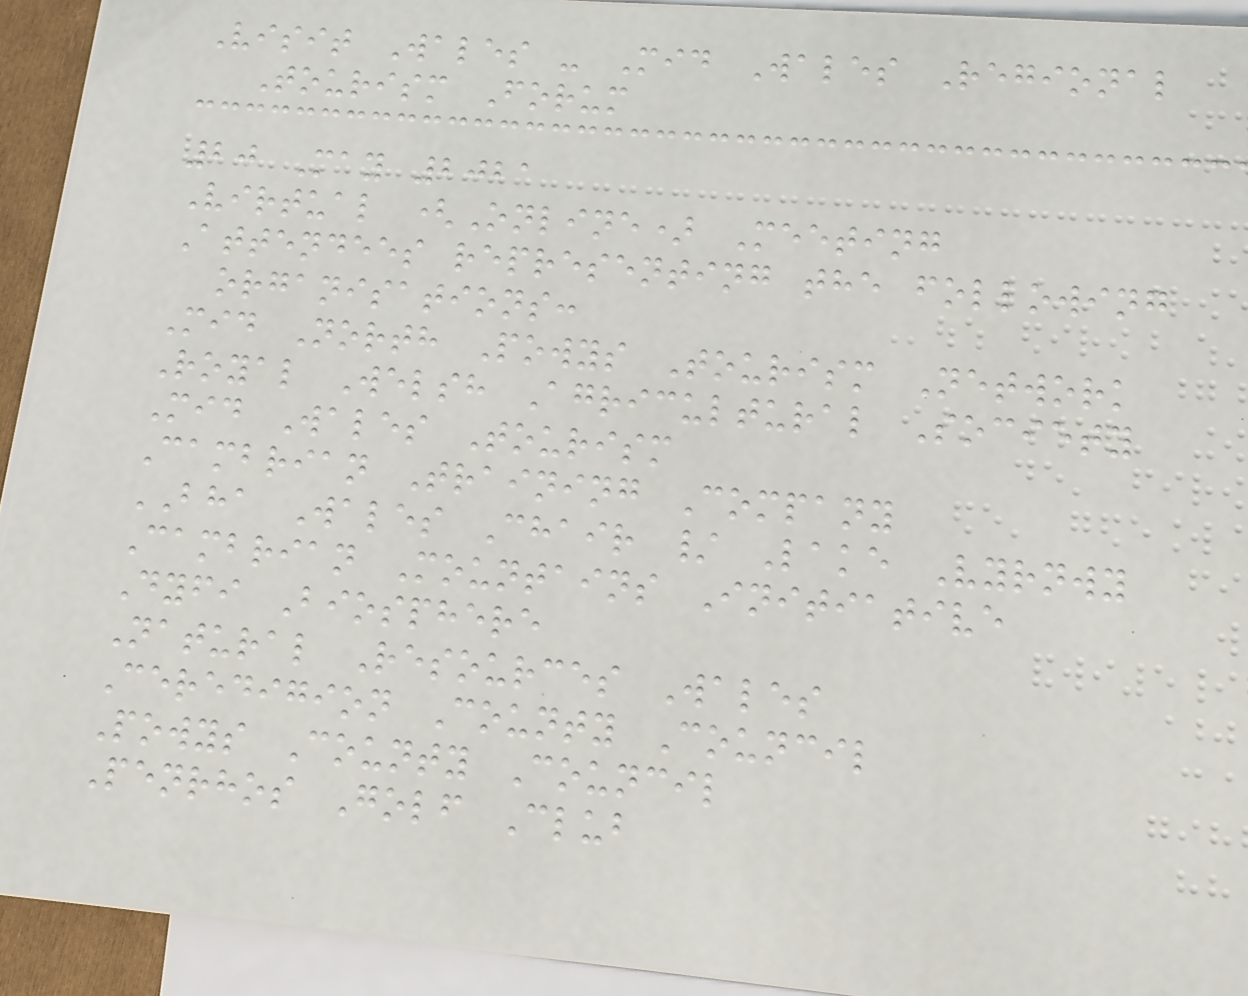Visit Wales - Mid Wales Regional
Tourism Forum
20 May 2021
Virtual (Online) Meeting
Attendees representing the following
organisations:
Mid North Powys Tourism Network
Royal Welsh Agricultural Society
Mid Wales Tourism
Cambrian Training Company
BHA Wales Chair / Lake Vyrnwy
Cambrian Mountains Initiative
Dyfi Biosphere
Natural Resources Wales
Ceredigion County Council
Powys County Council
Penrhos Golf Club
